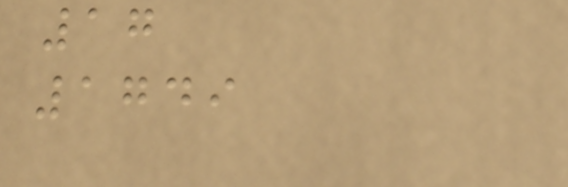17
1749
